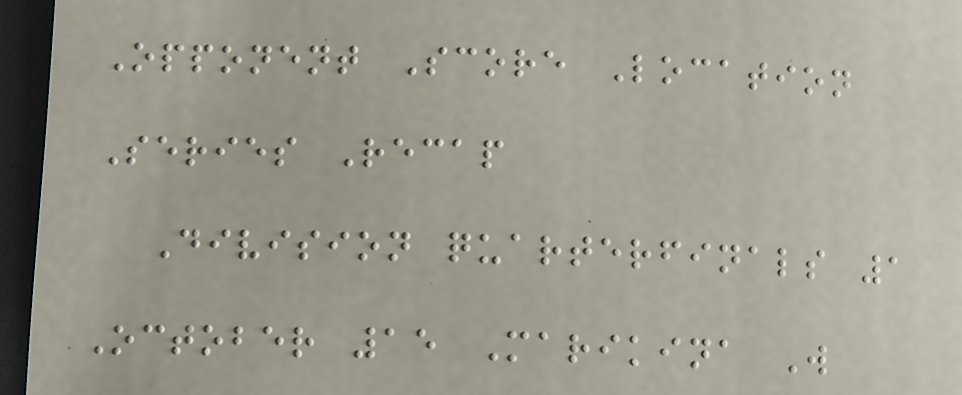Opponent Score Location
Series Recap
Division quarterfinals 1
October 15 Marikina W
